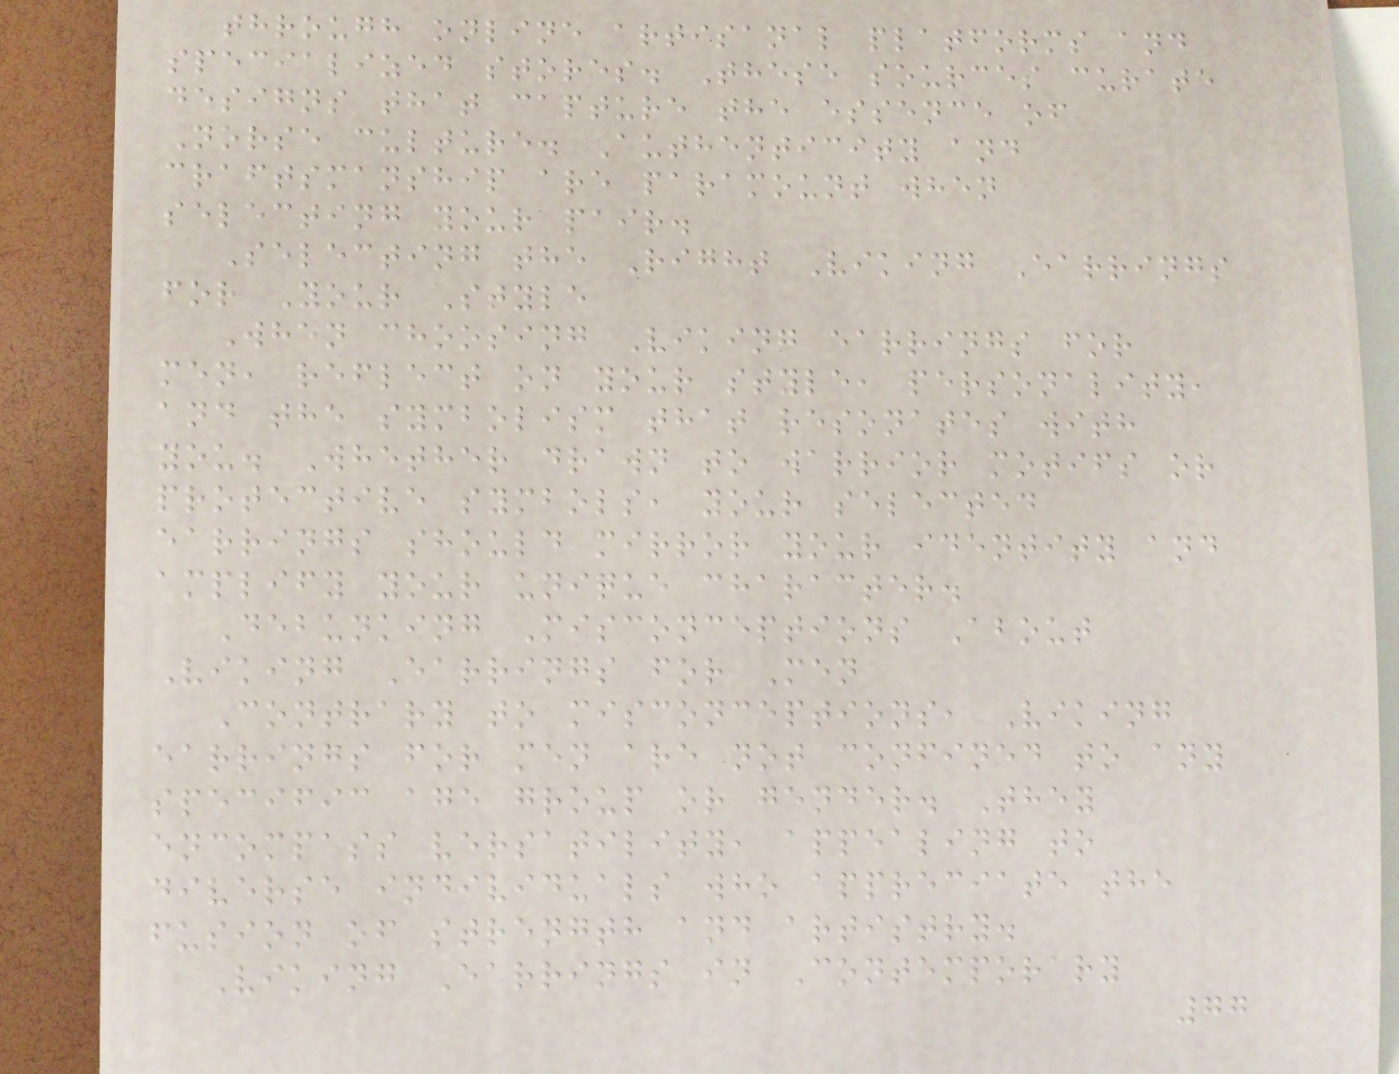through online artisanal platforms and
specialized stores. These sources curate
designs that capture the essence of
Norse culture. Authenticity and
craftsmanship are paramount when
selecting your pair.
Selecting the Right Viking Earrings
for Your Style
When choosing Viking earrings for
men, reflect on your style, personality,
and the symbolism that resonates with
you. Whether drawn to warrior motifs or
protective symbols, your selected
earrings should mirror your identity and
amplify your unique character.
Debunking Misconceptions About
Viking Earrings for Men
Contrary to misconceptions, Viking
earrings for men are not confined to any
specific age group or gender. They
encompass versatility, appealing to
diverse individuals who appreciate the
fusion of strength and artistry.
Viking Earrings in Contemporary
77
